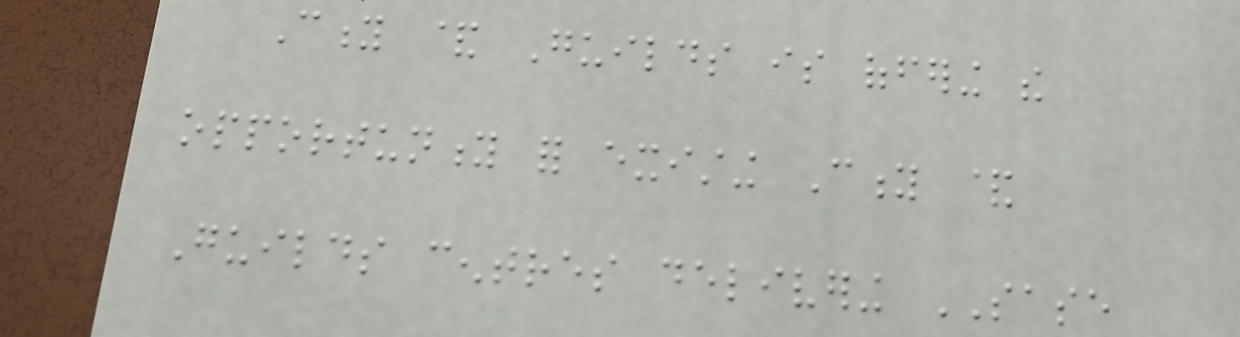City & Guilds is offering the
opportunity for existing City &
Guilds centres delivering SASE
